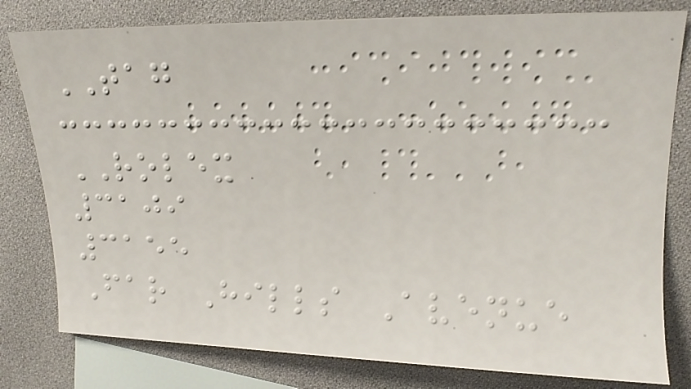TAG
ROLEX
3109
3155
Far Hills Avenue
